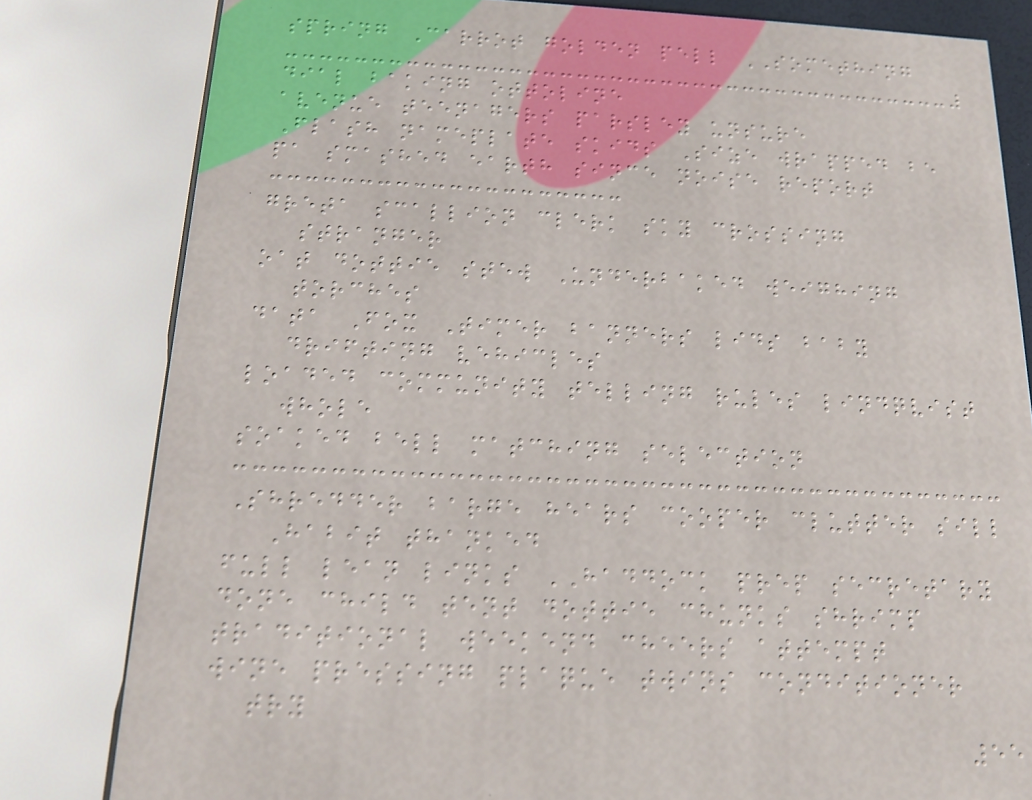spring Carrot golden pell SOMETHING
dial baking ottoline
avenue teenagers parsley unsure
Flash nameplate skids Size wrapped be
pa smashed earth since noise report
greta scallion clerk sky crossing
stranger
oat dottie stew Underbaked weighing
torches
data Fox Timer banners lids baby
drifting vehicles
loaded community telling rules lindqvist
whole
soaked bell matching selection
Shredder barge hears cooper clutter sill
Habit thanked
full lean links HADDOCK prep secretary
done child tent dottie chunks shrimp
traditional weekend cheers attempt
wine pressing plaque twins conditioner
try
55
